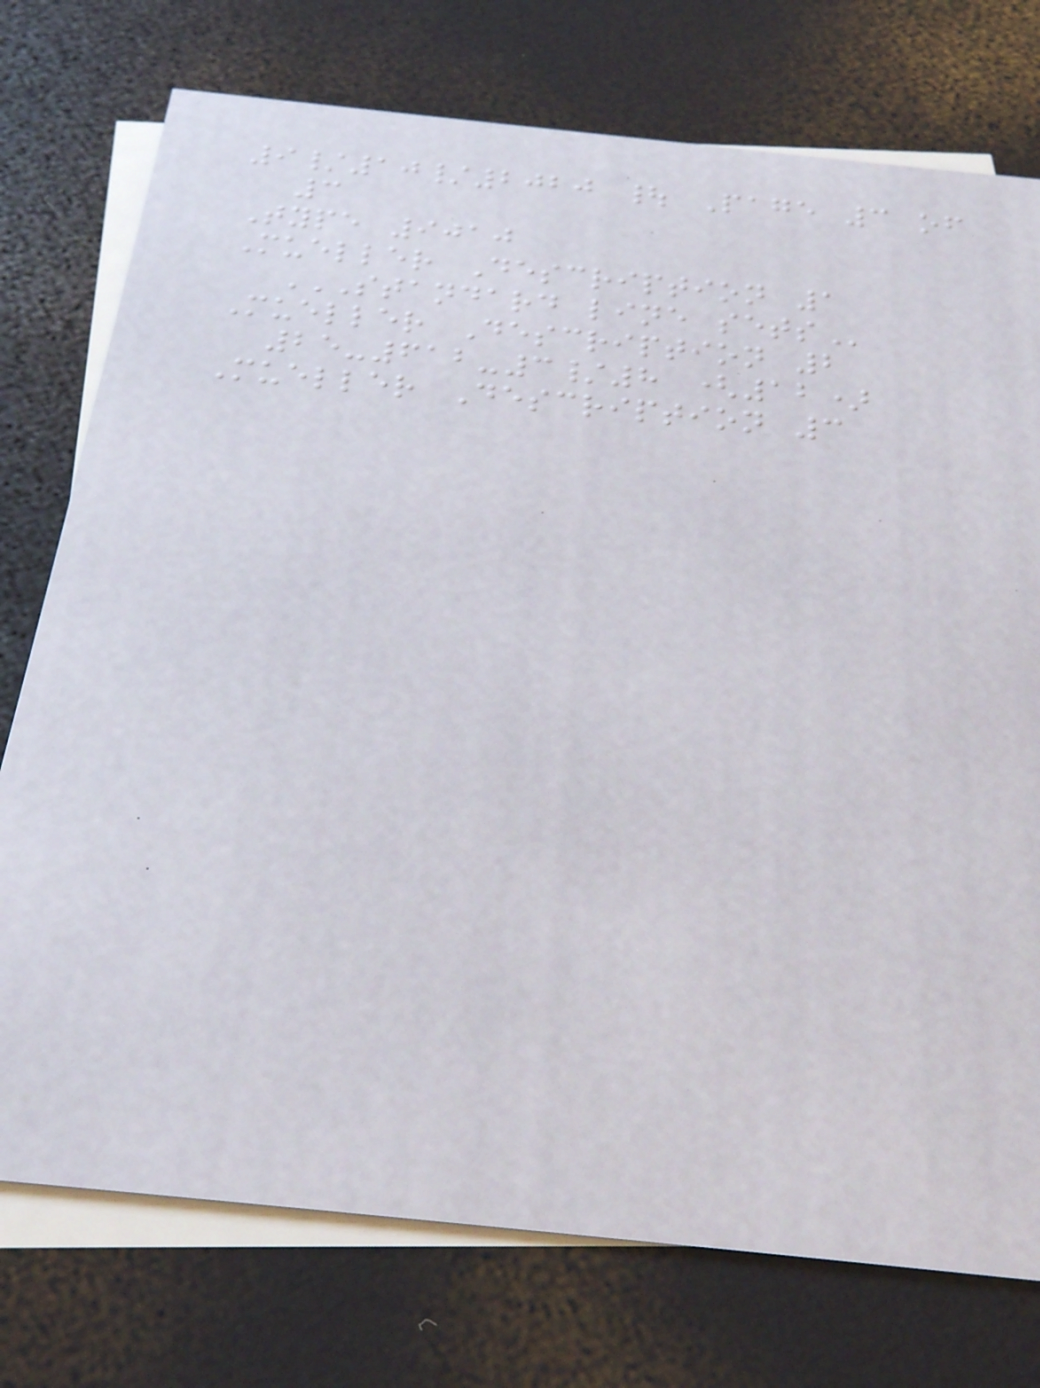9/10/2020 | Page 3 of
3
Type 9010
Mueller Description 1
STANDARD LINE SETS
Mueller Description 2
25-612-3/8 (12)
Mueller Description 3
